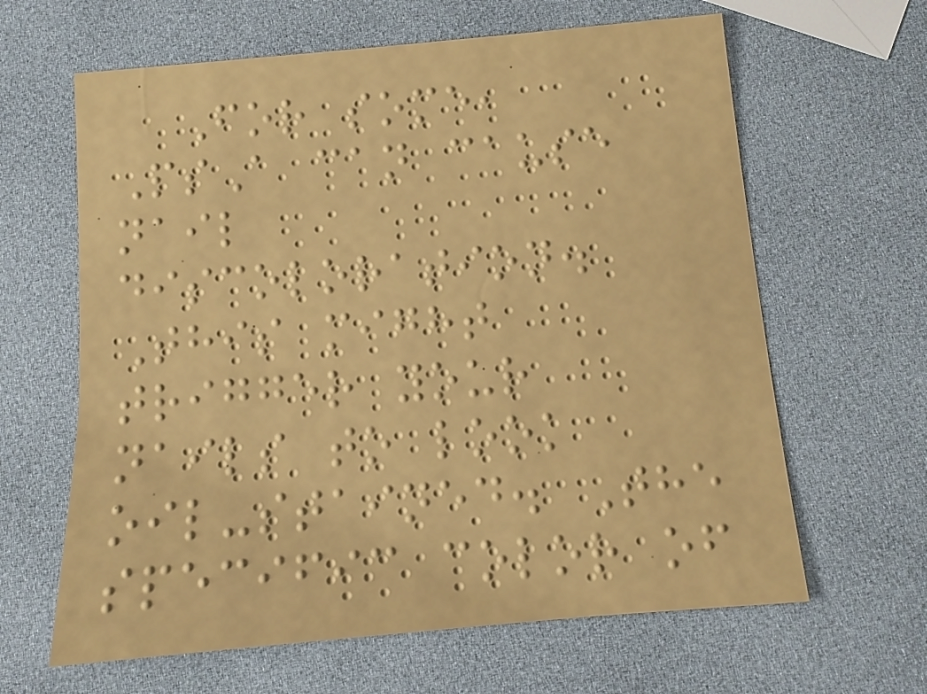For some,
PsA can cause
nail
discoloration.
This might
trigger your
nails to look
oil-stained. The
specific color of
